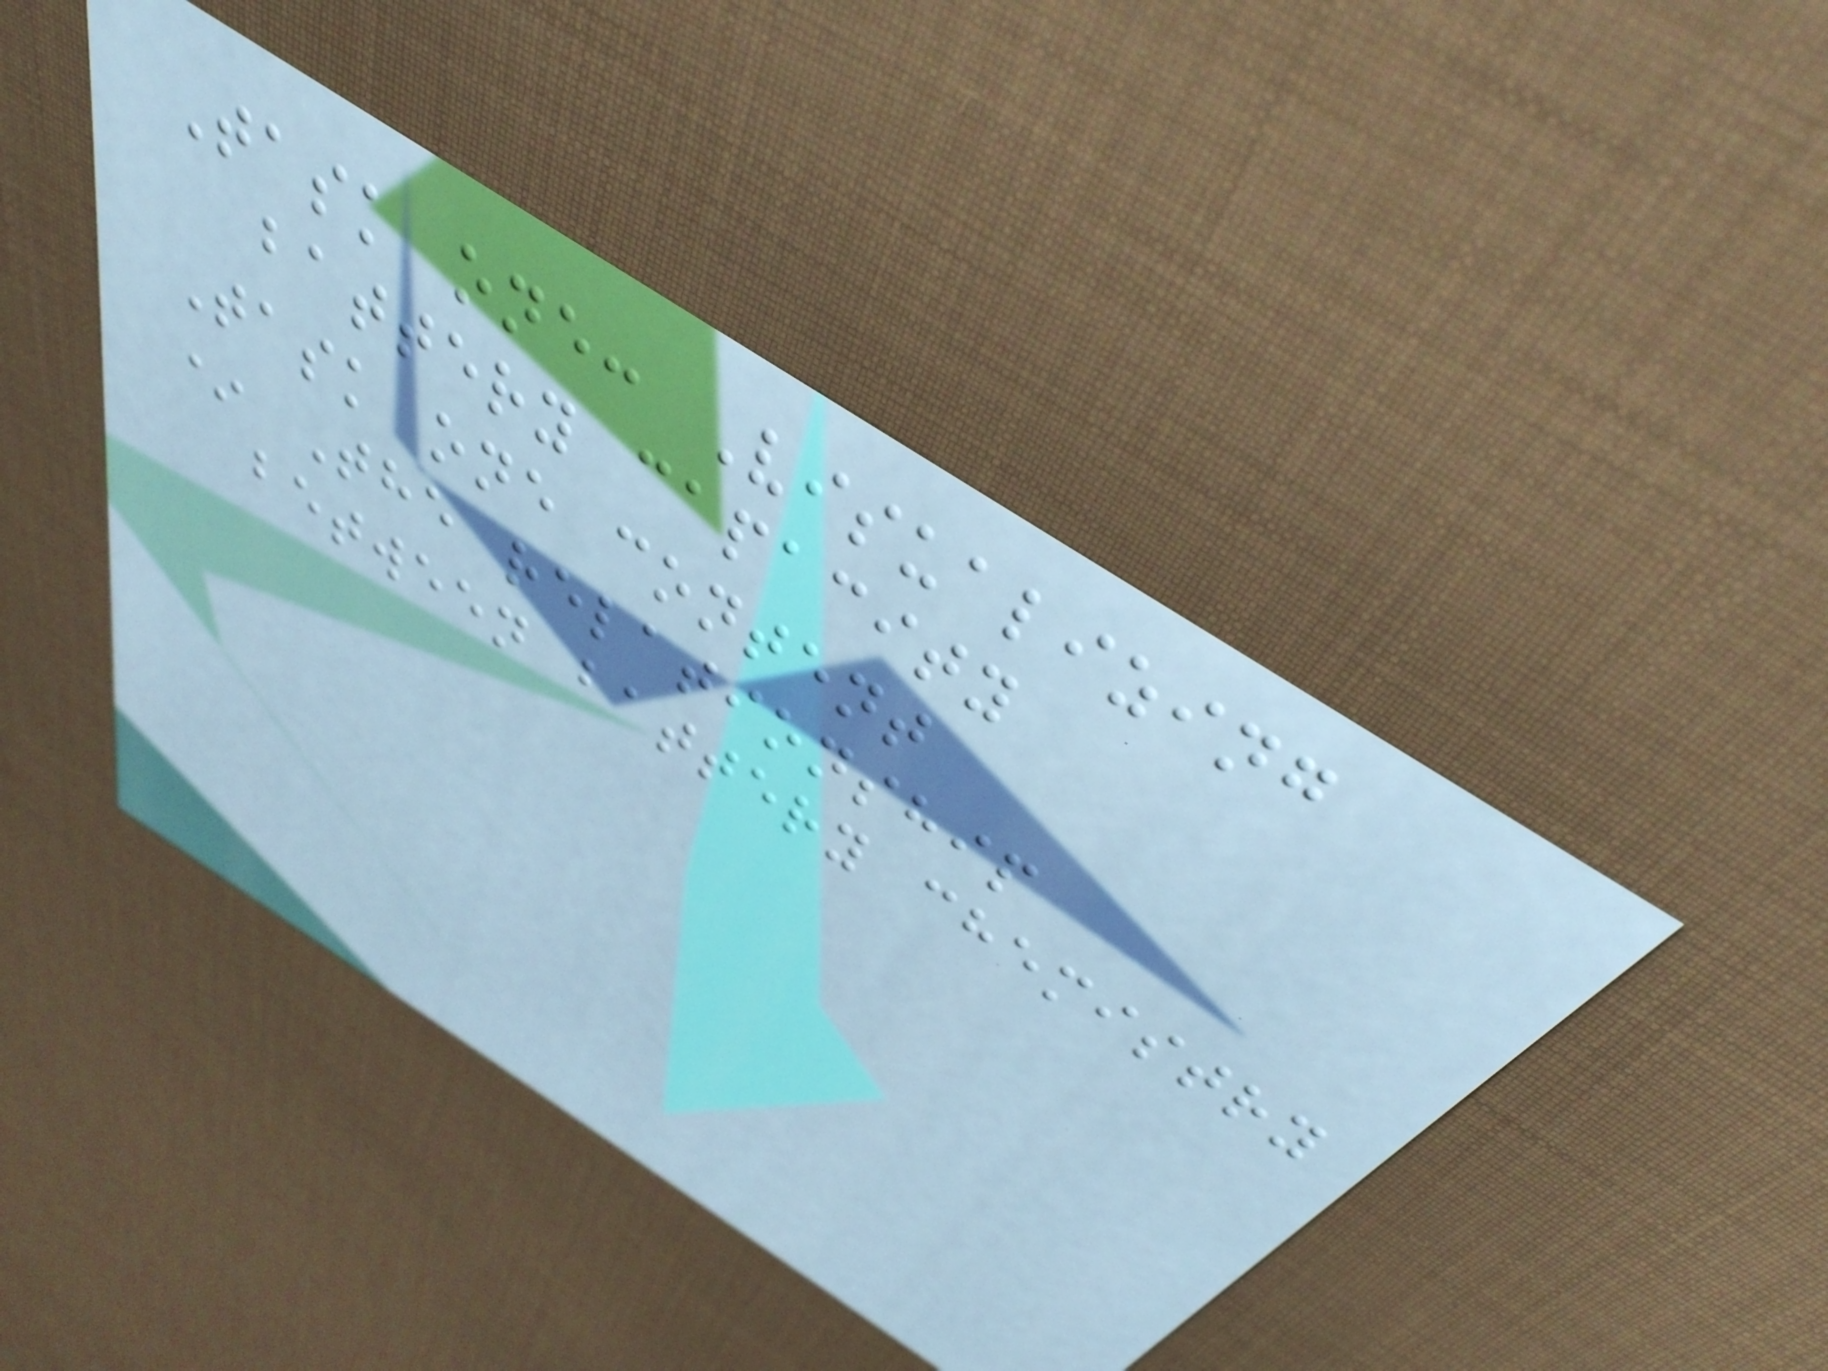Task one: Visualizing
battery capacity
Task one content
* The relationship
between battery chemistry
